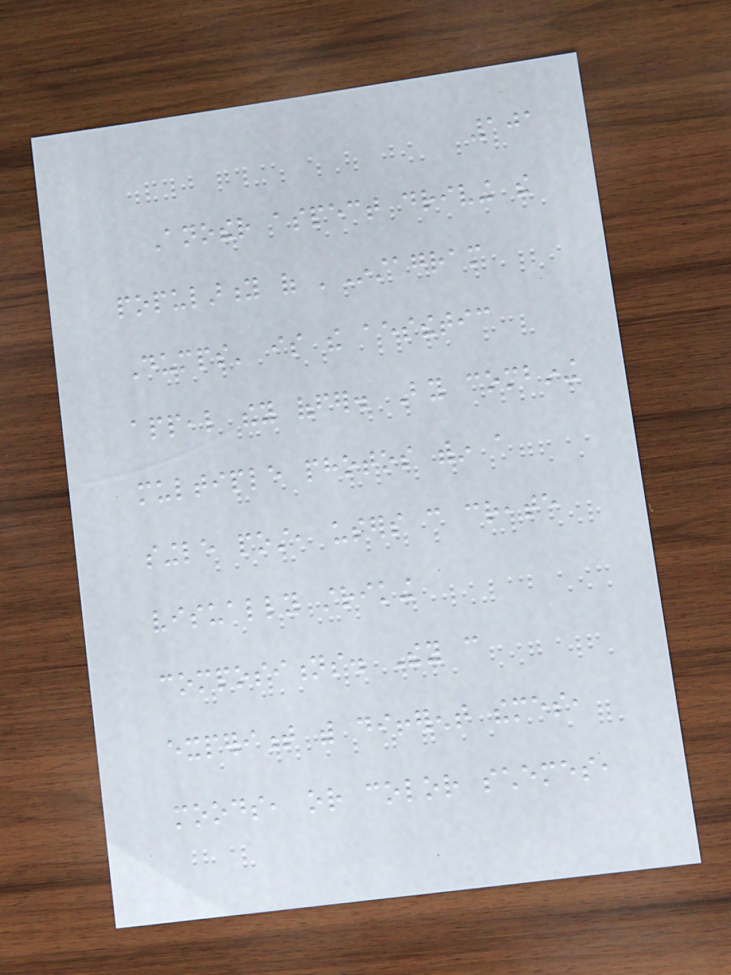101
Another aspect driving the
popularity of 'Instagram
Dumps' is the aesthetic
appeal they offer. By combining
multiple photos within a
single post, users can create
visually striking
compositions. They can
experiment with different themes,
moods, or color schemes,
